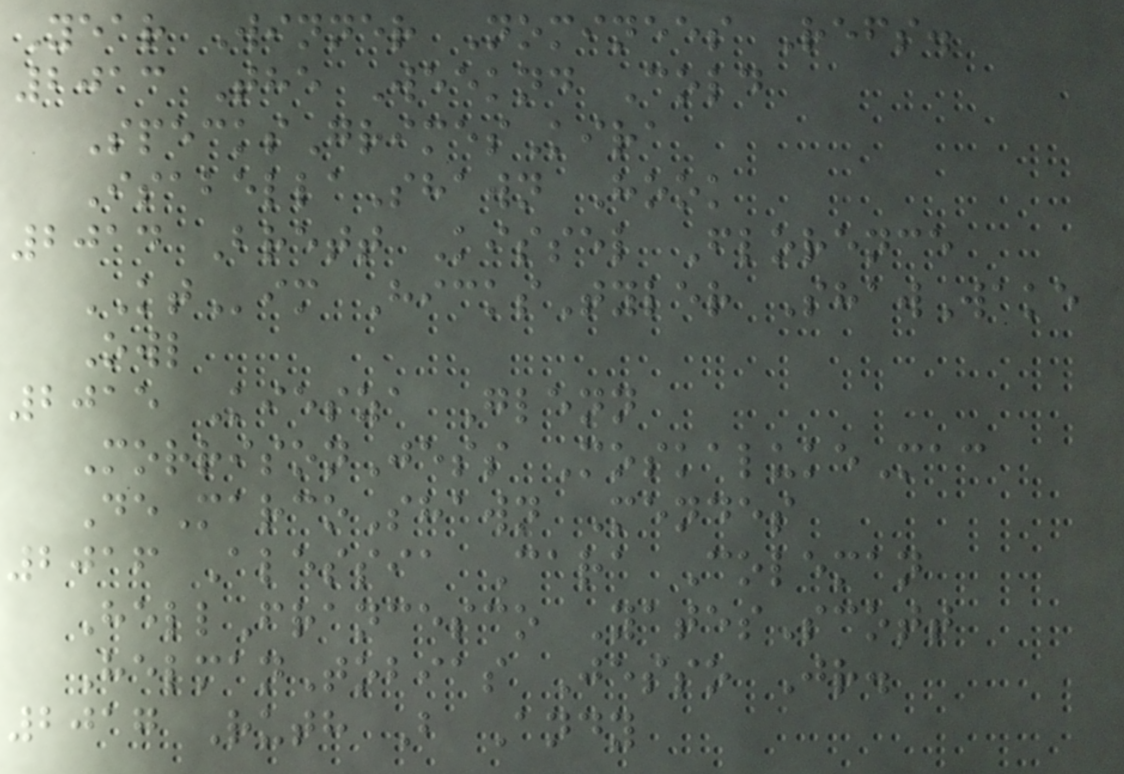Year Winner Nominees Refs.
2013 The Weeknd Cold
SpecksGrimesKira
IsabellaShawn Hook
2014 Brett Kissel Florence
KTim HicksTyler ShawWake
Owl
2015 Kiesza Glenn
MorrisonJess MoskalukeMac
DeMarcoShawn Mendes
2016 Alessia Cara Coleman
HellFrancesco YatesScott
HelmanTobias Jesso Jr.
2017 Ruth B Andy
